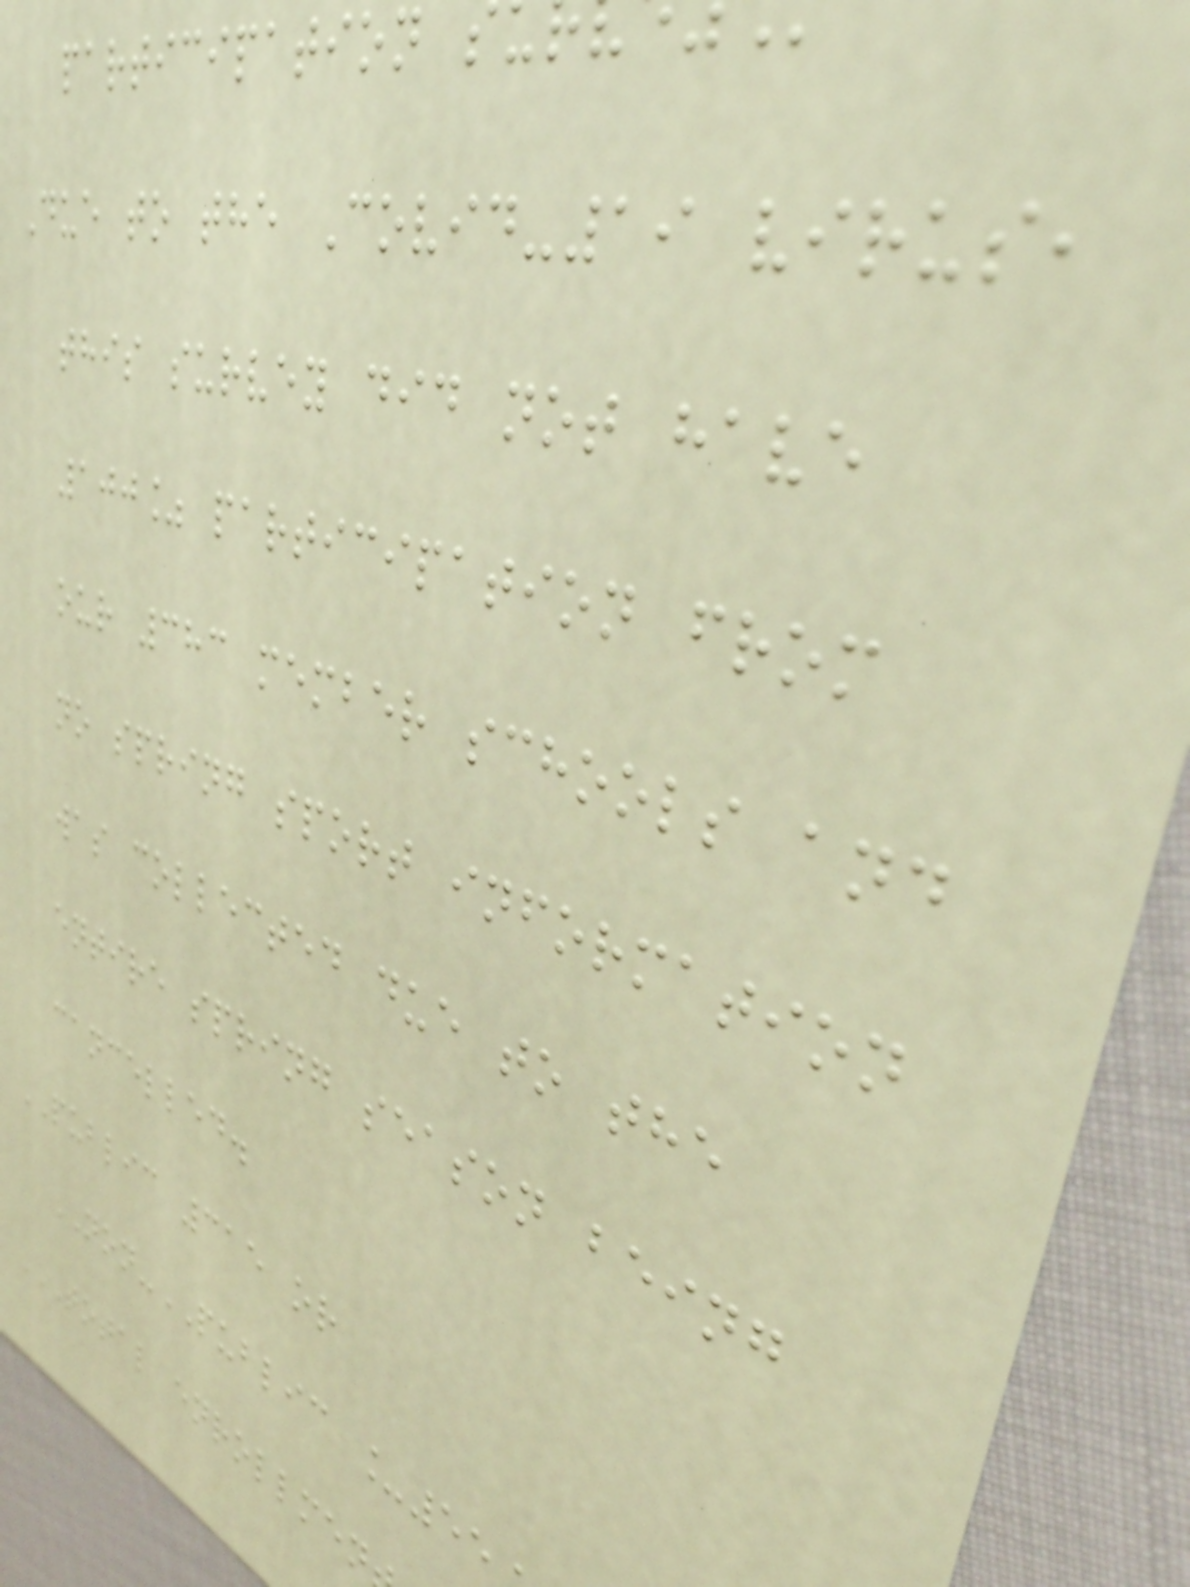participation
Due to the Covid-19 virus,
this survey did not have
100% participation from
our 383 member schools and
no spring sport information
was collected due to the
entire spring season being
cancelled.
PUBLIC 315 or
NON-PUBLIC _55
